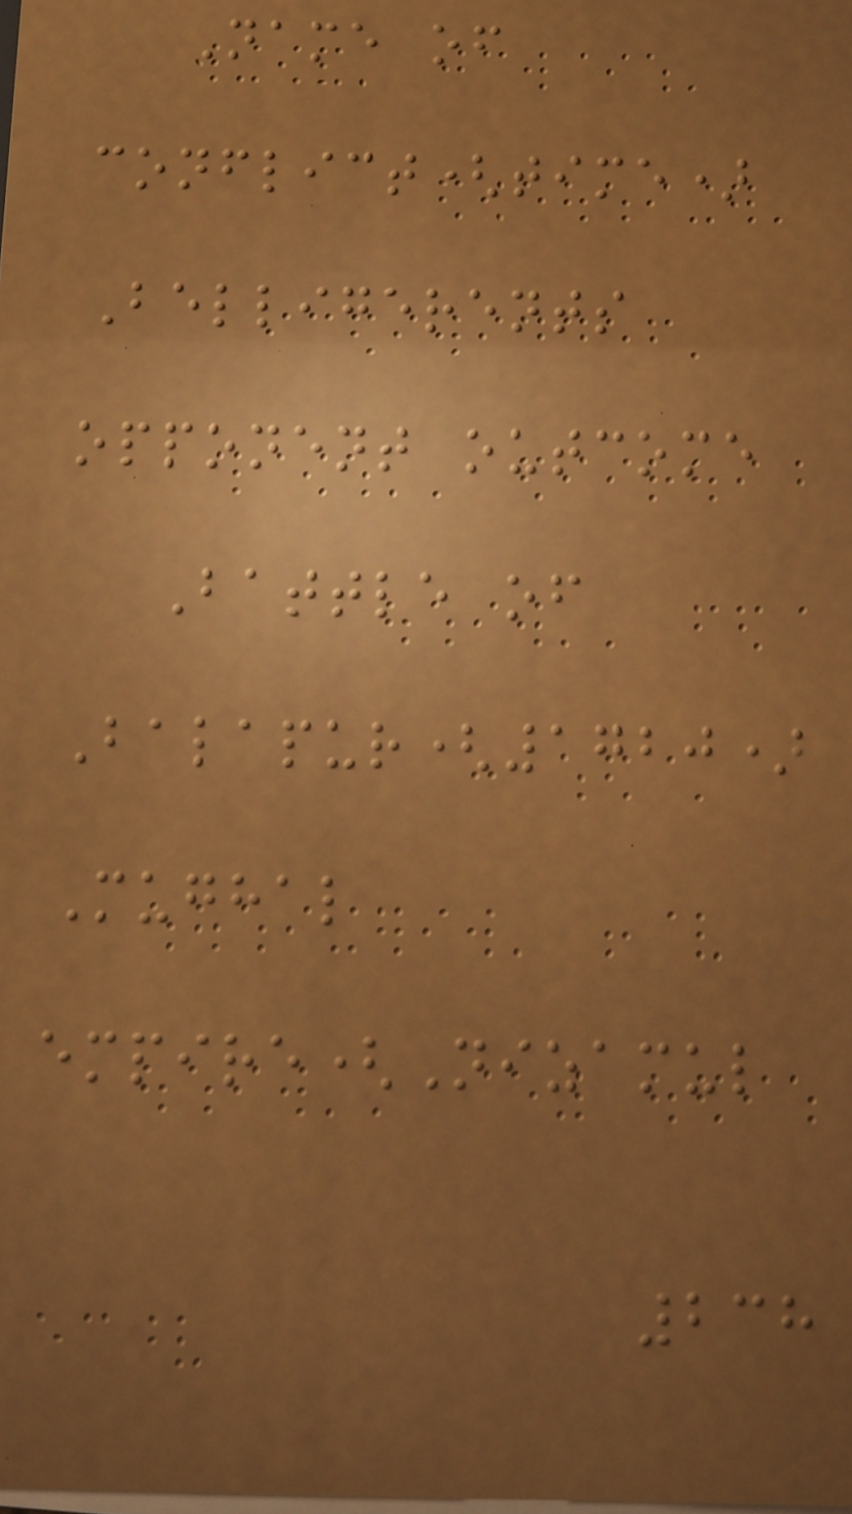Name of
conflict(time)
Belligerents
opponent outcome
Battle of
Balapur(1720)
Mughal
empire(Nizamul
238
